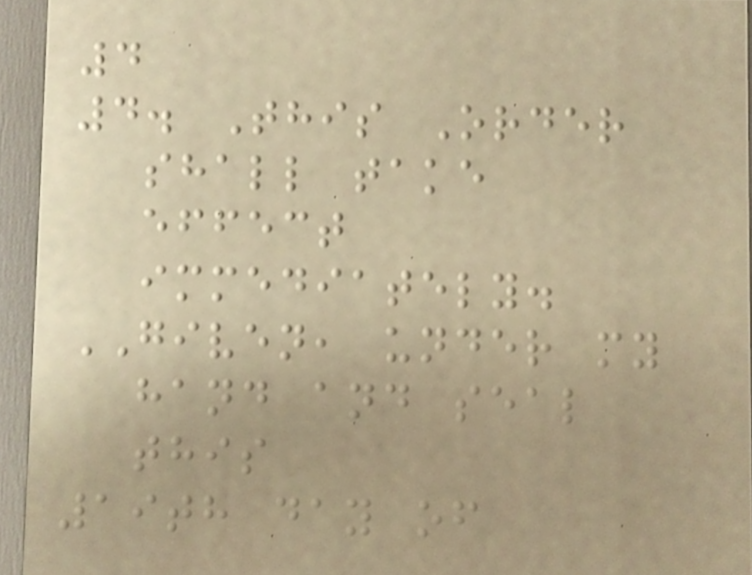4
4. This Order
shall take
effect
immediately.
GIVEN, under my
hand and seal
this
19th day of
